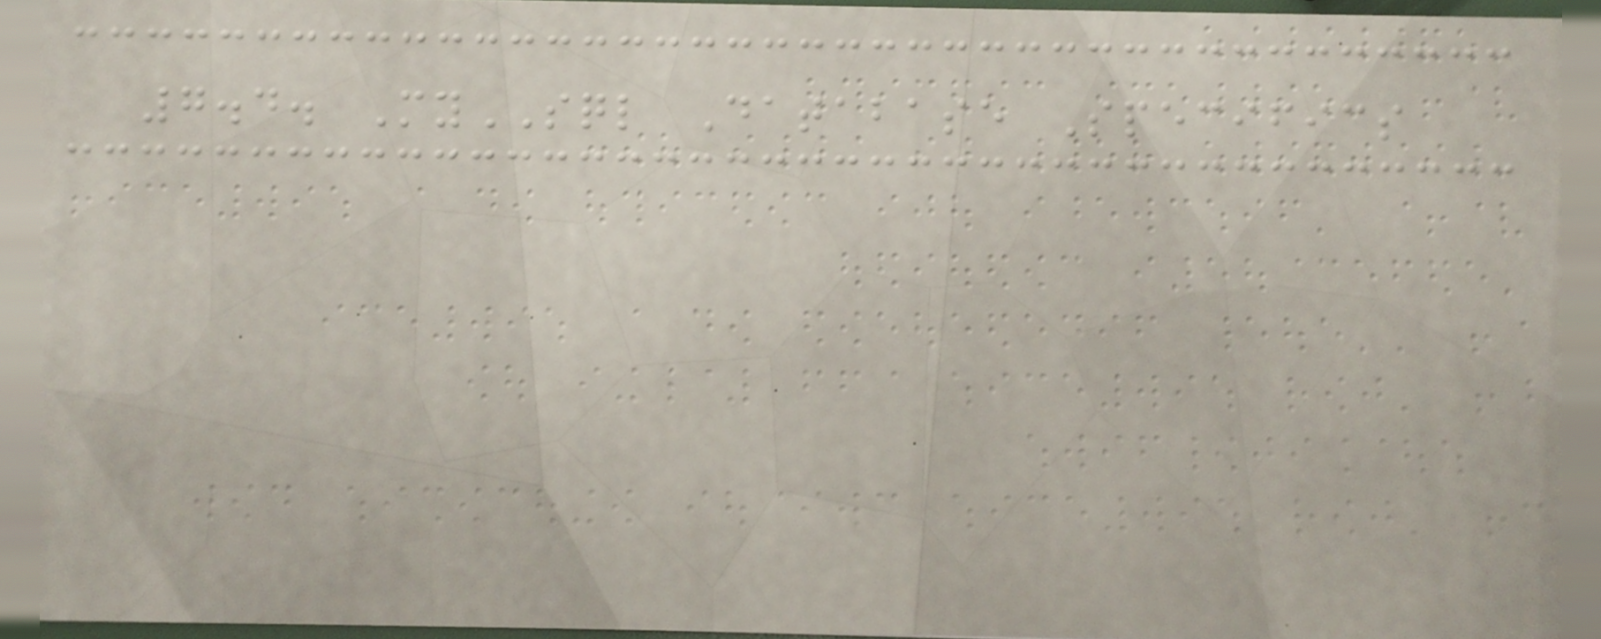7.4. MySQL Database Specifics
